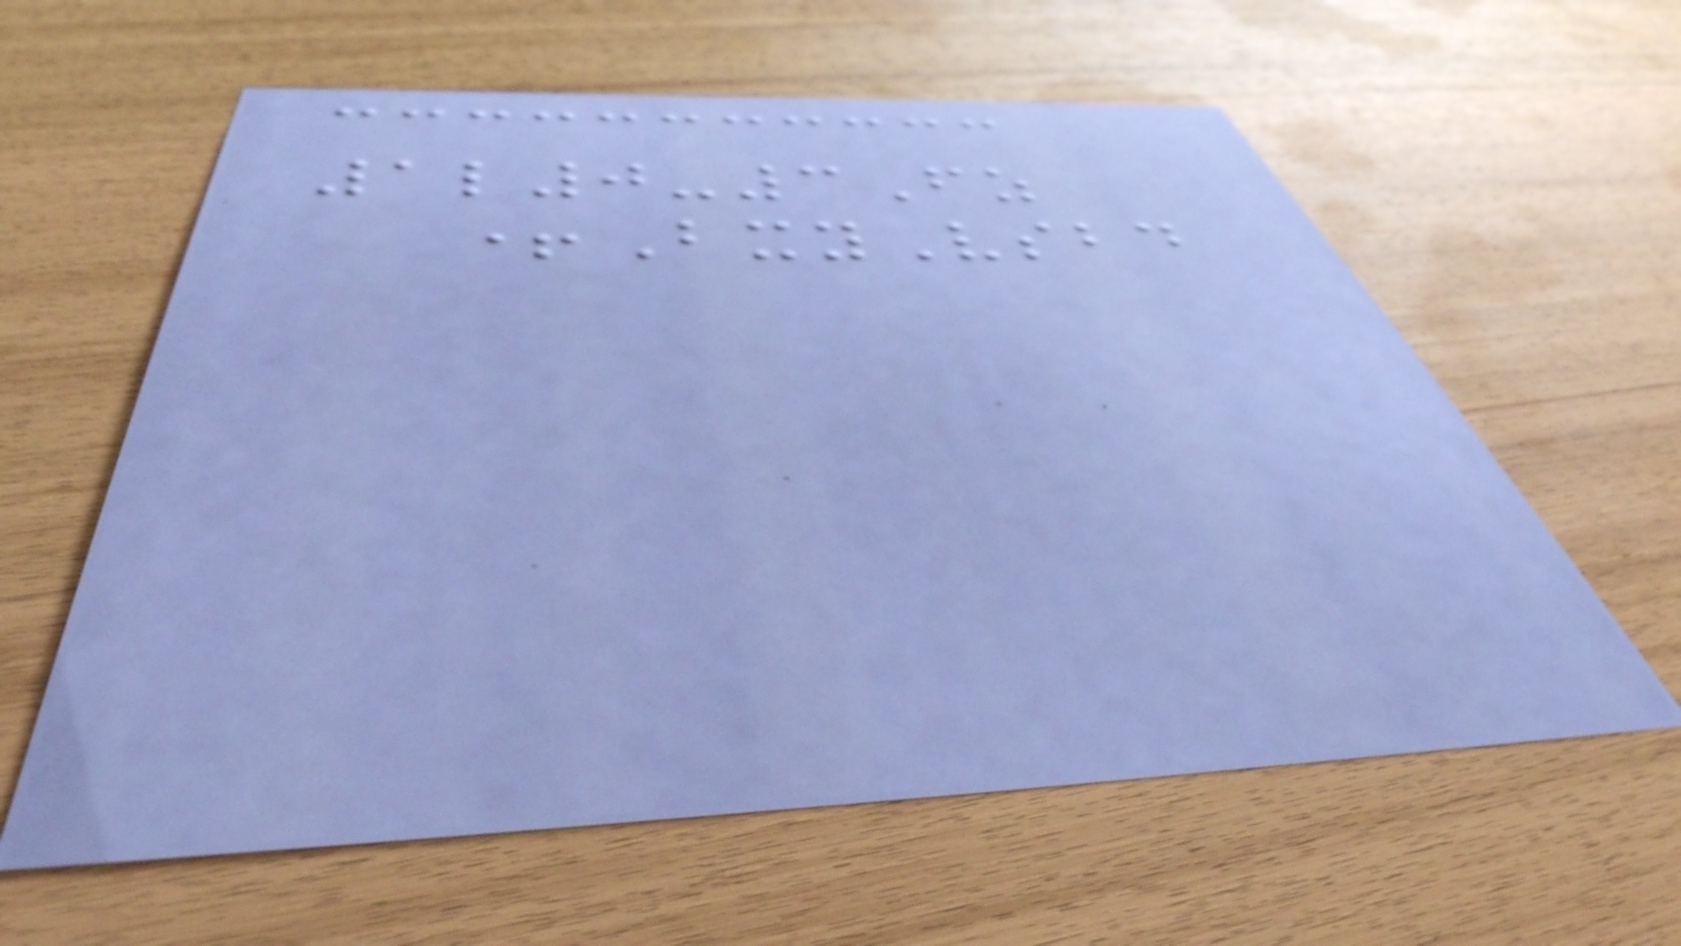1l0-3Fz
+BxyVsbd
